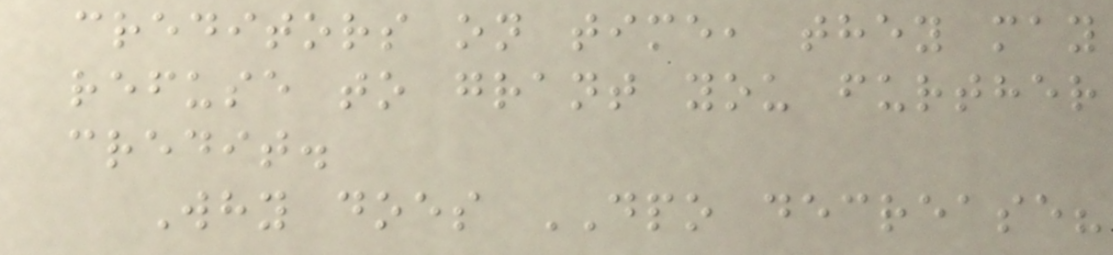creditors on time, they may
refuse to grant you further
credit.
Why does DPO decrease?
